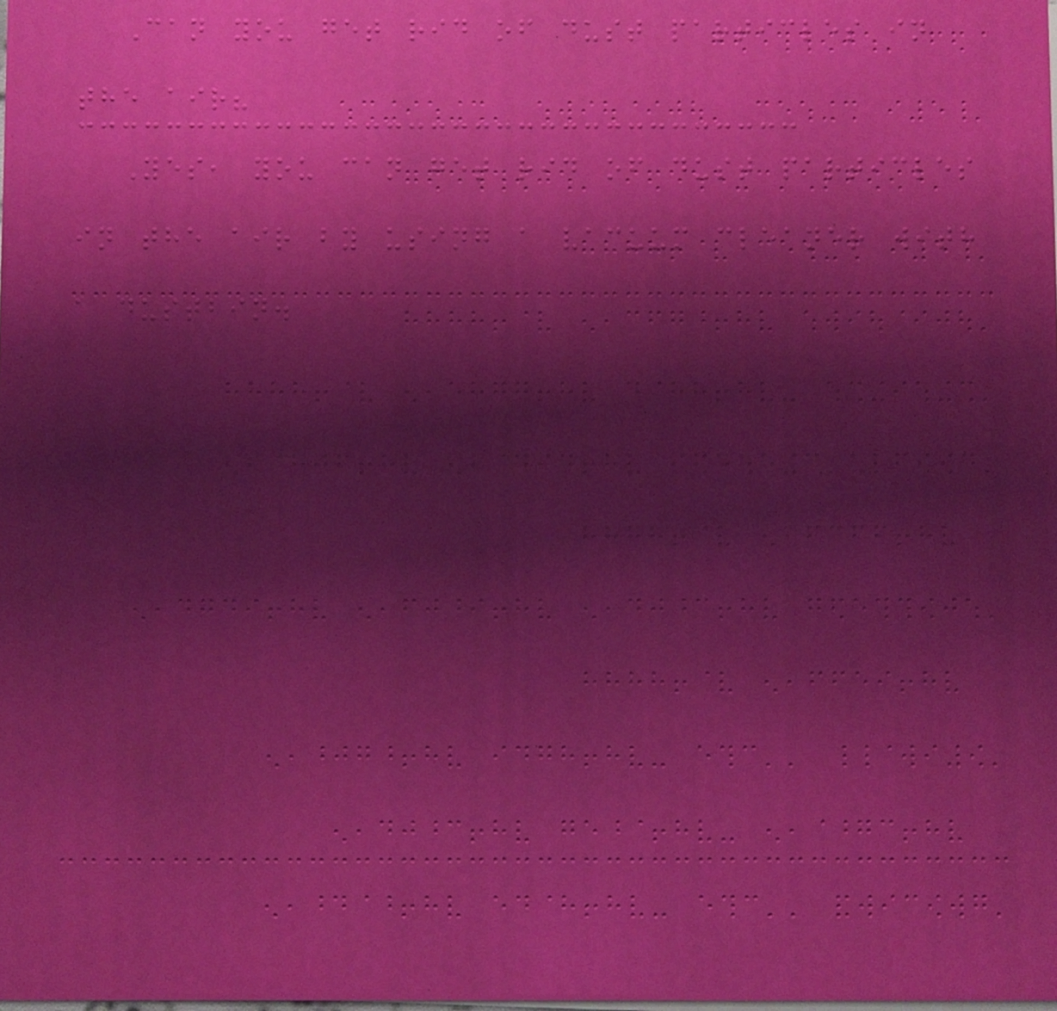Can you get rid of dust particles in
the air?
Yes, you can get rid of dust particles
in the air by using a vacuum cleaner with
a dustbin.
